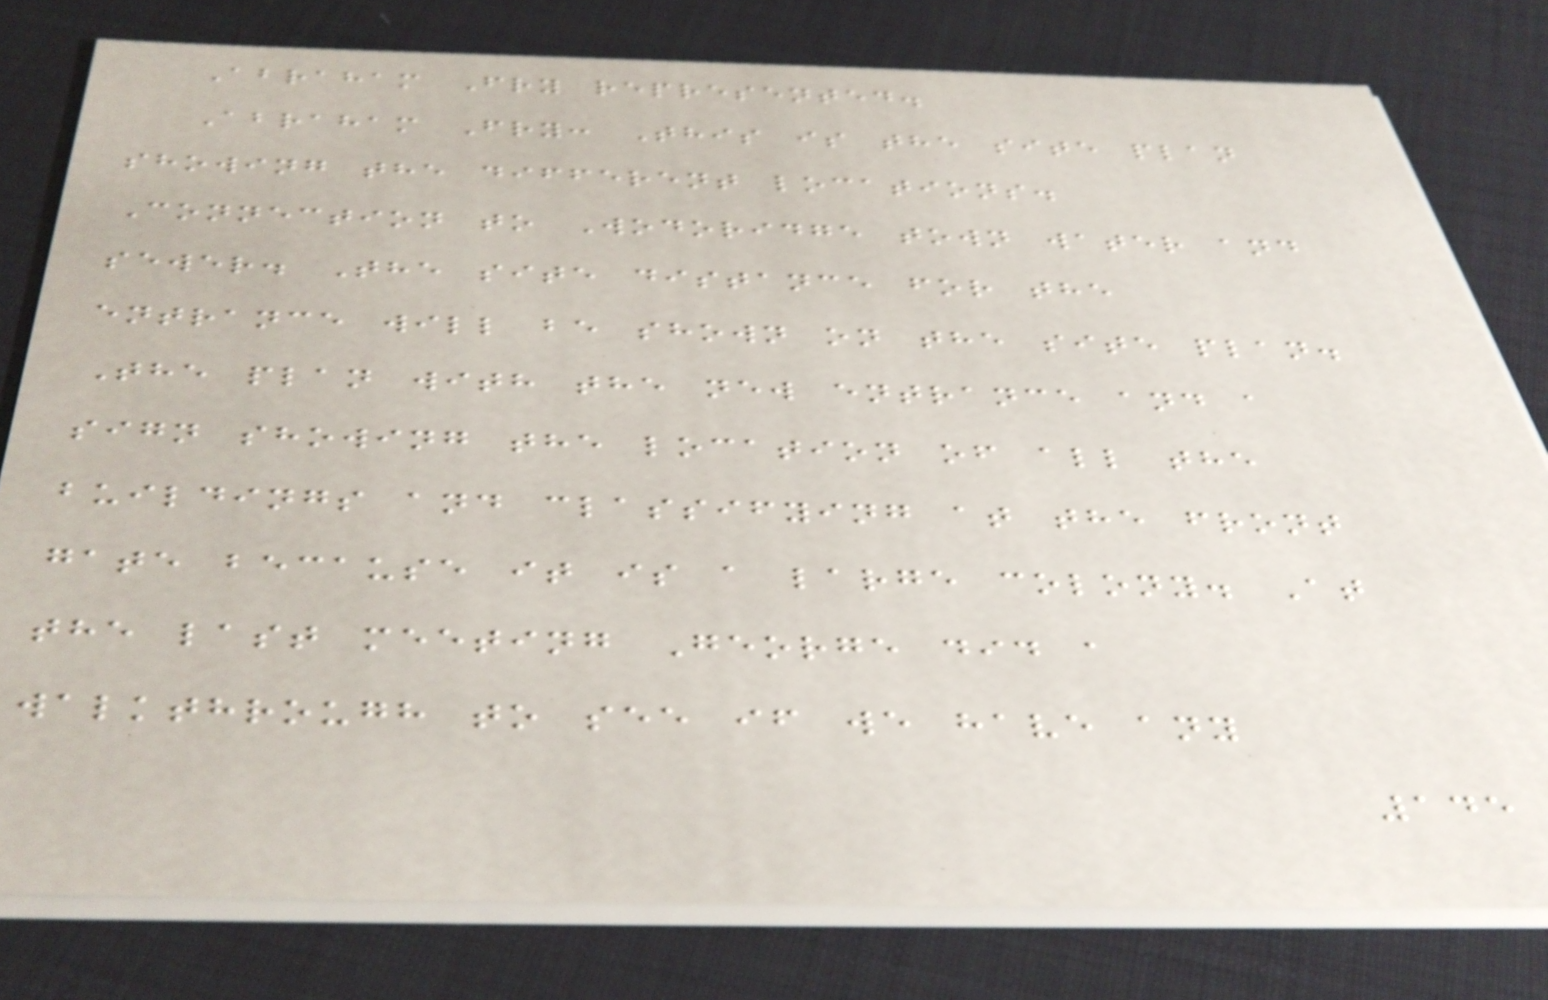Abraham Fry represented.
Abraham Fry: This is the site plan
showing the different locations.
Connection to Wodoridge town water and
sewer. The site distance for the
entrance will be shown on the site plan.
The plan with the new entrance and a
sign showing the location of all the
buildings and classifying at the front
gate because it is a large colony. At
the last meeting George did a
walkthrough to see if we have any
145
